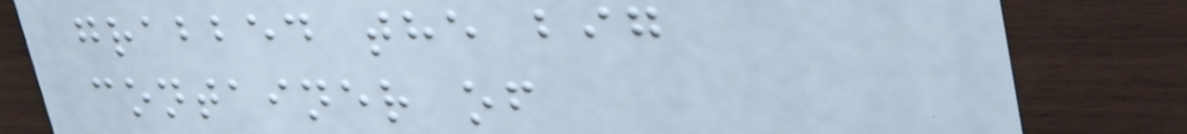grabbed the big
container of
